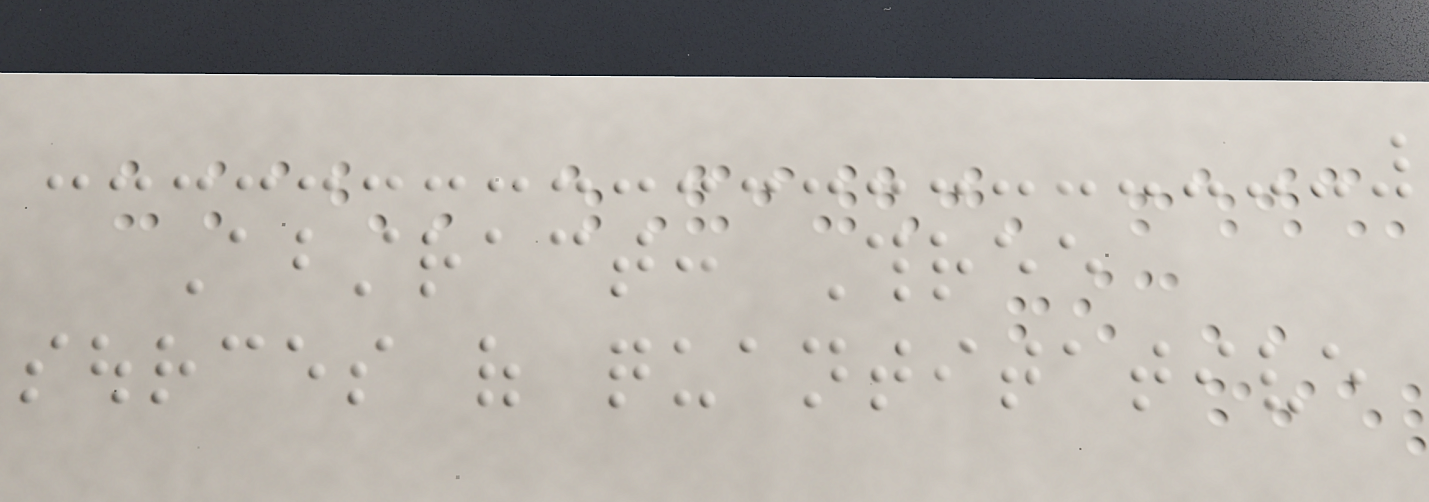Abstract: Three
sources of quantitative
